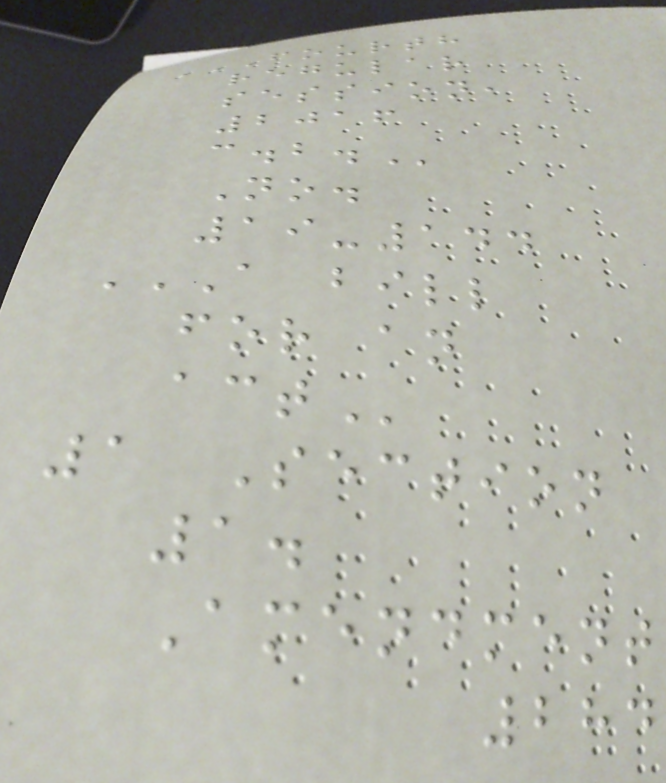FOURTH
REGULAR
SESSION,
2016
C.B.
No.
19-144
A BILL
FOR AN
ACT
1 Section
1.
Amendment
284
